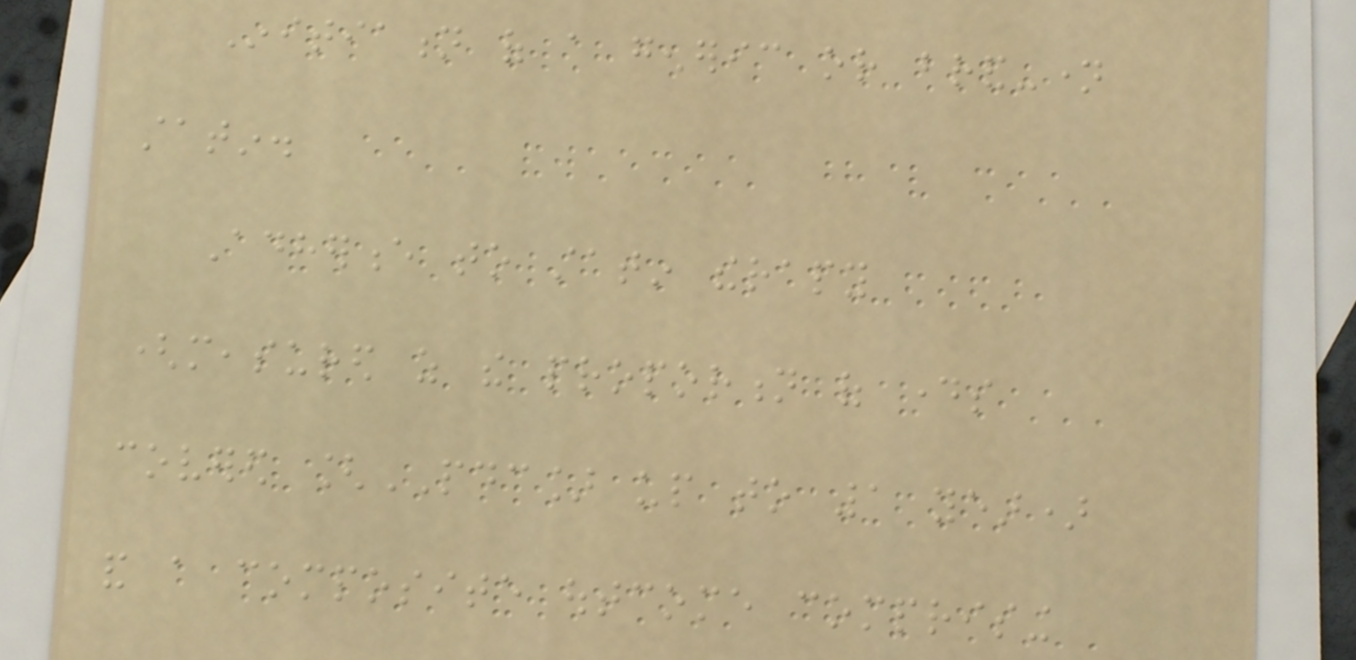Initiation of a generic or brand-name
statin.
Adherence to statin therapy
(measured as the proportion of days
covered [PDC] up to 1 year)
and a composite outcome comprising
